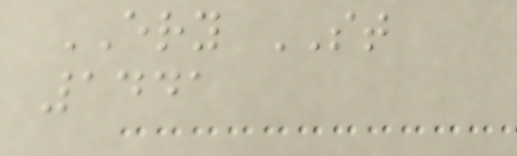ERY ST
1441
